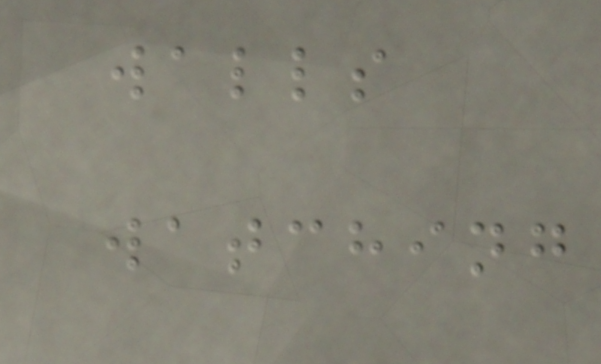walls
watching
